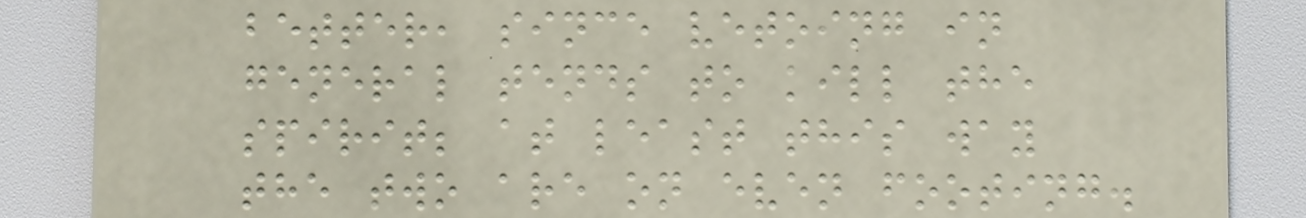better, since vetoing in
general tends to kill the
spirit; at least this way
the two are on even footing.
